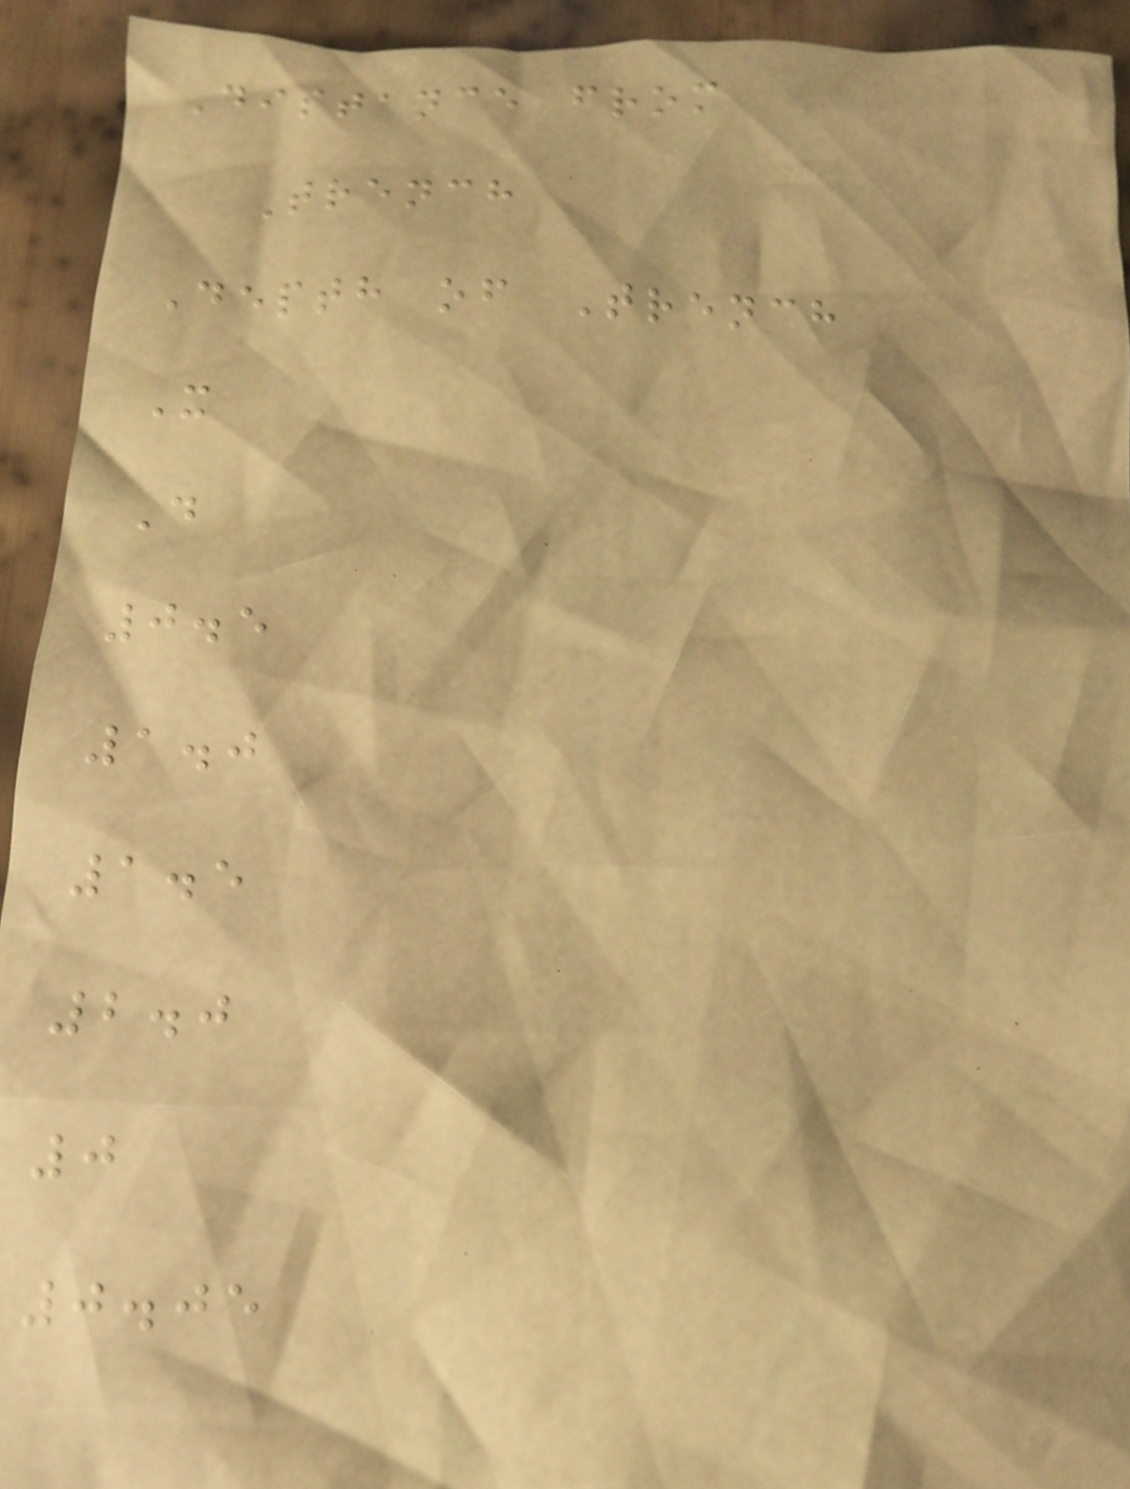Distance from
Trench
Depth of Trench
X
D
0.5
1.0
1.5
2.0
0
0.05
